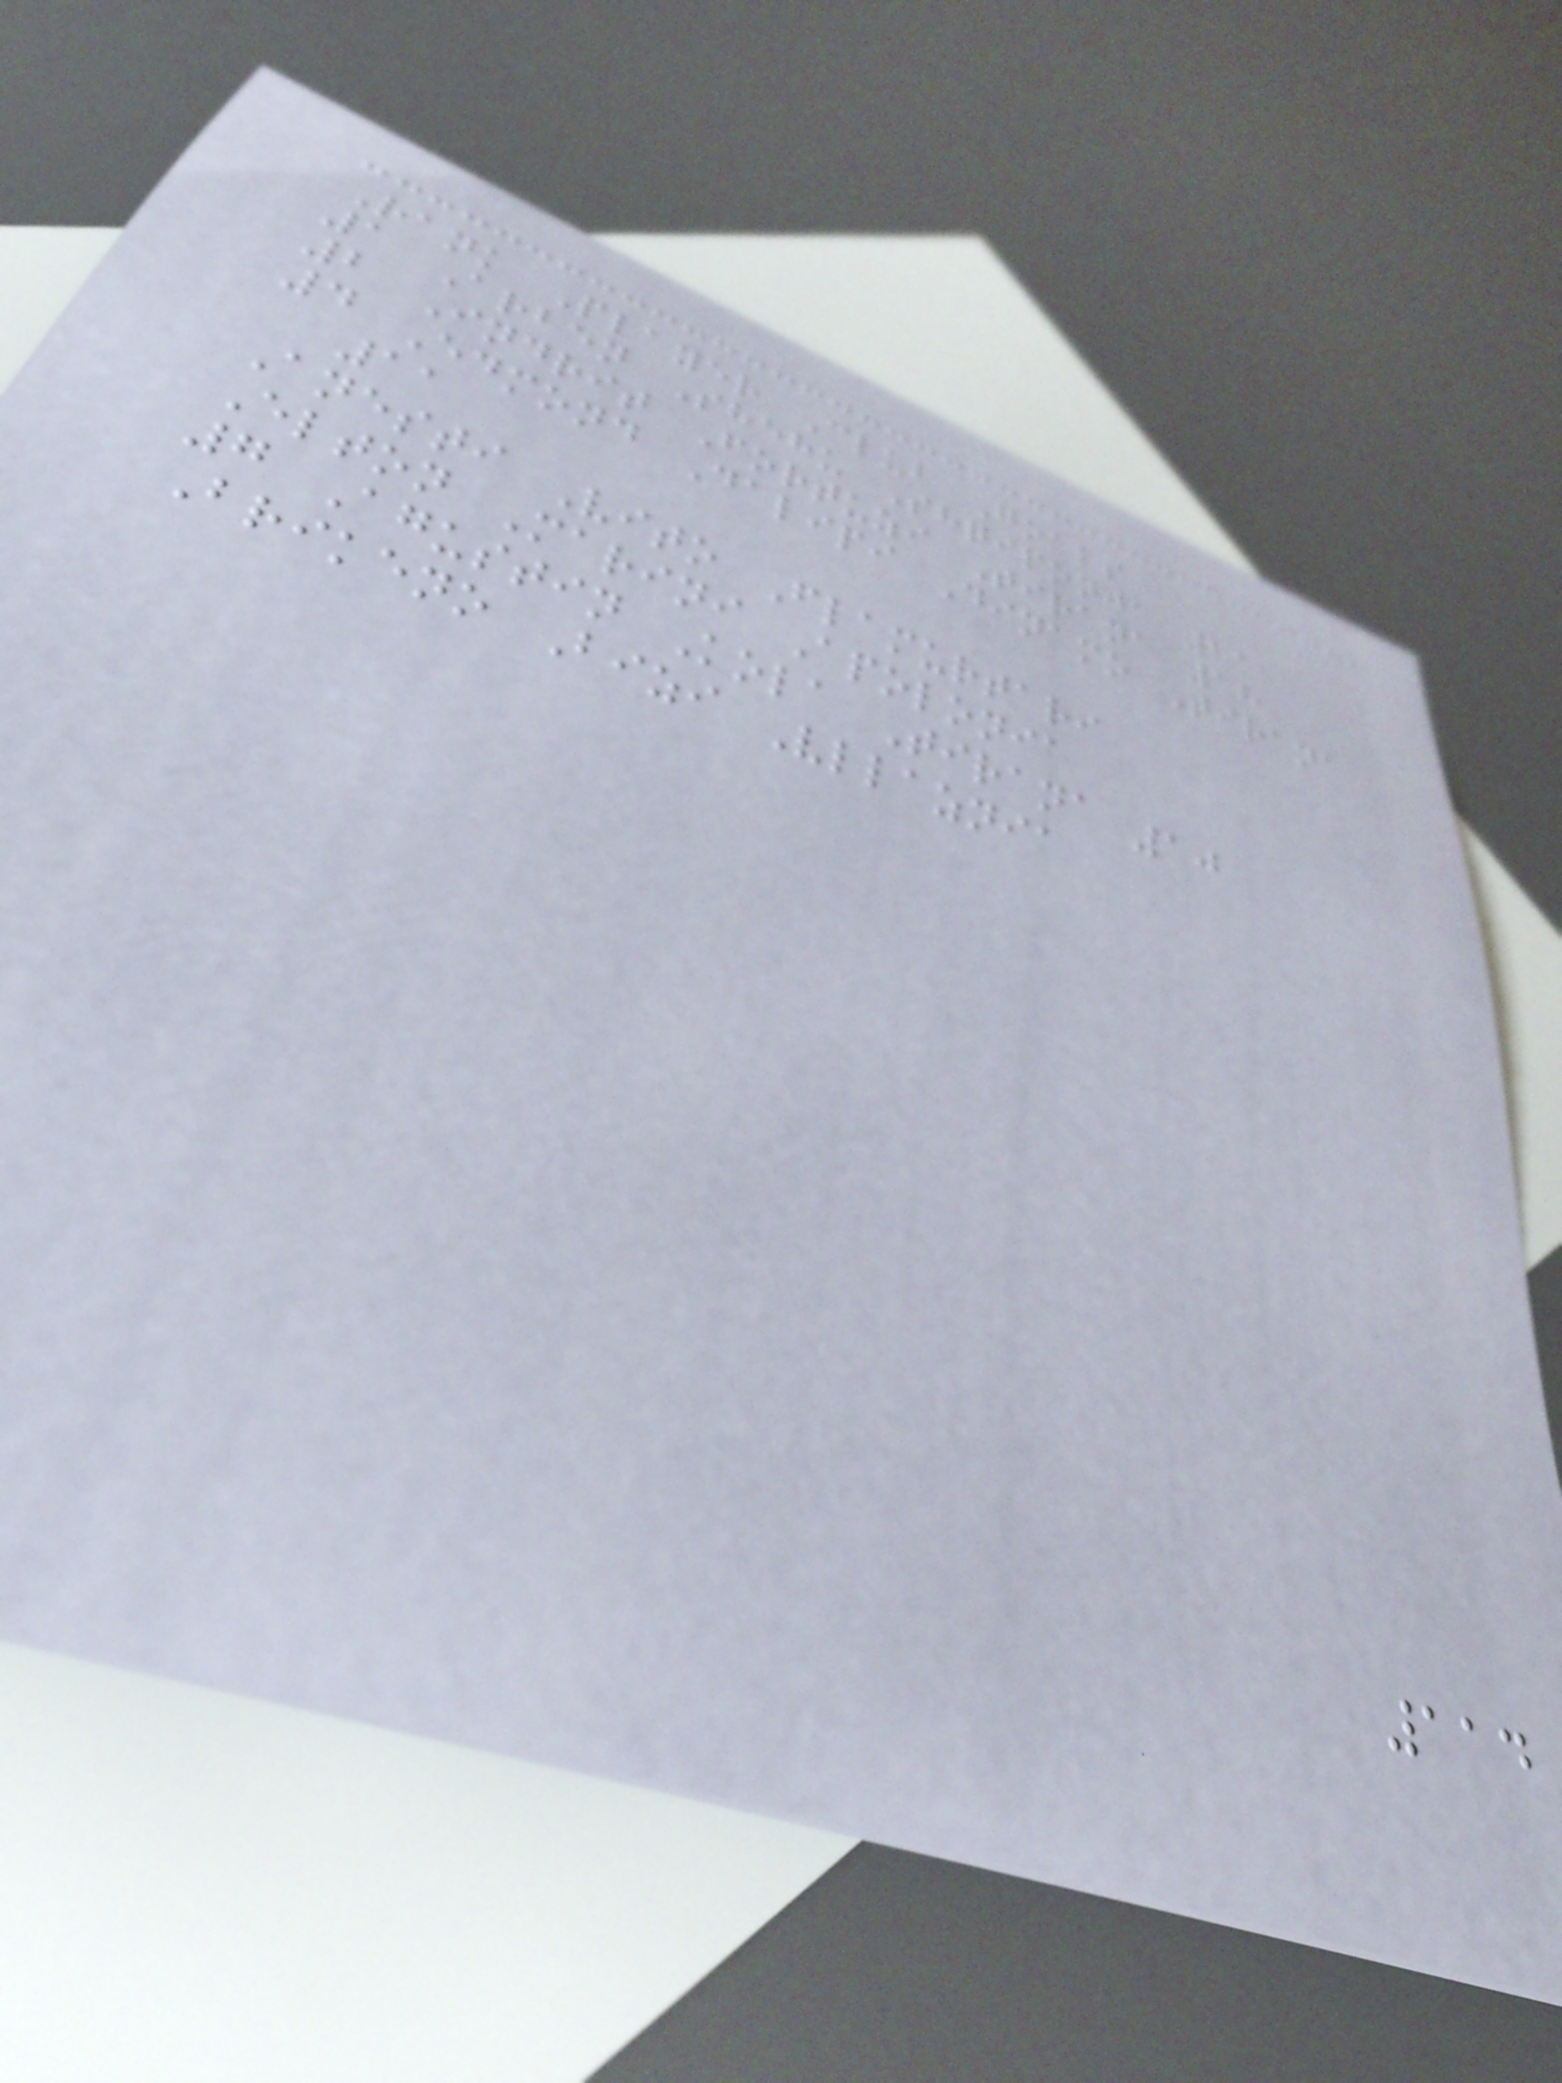Rank Player Club Goals
1 Arben Shehu Shqiponja 21
2 Indrit Fortuzi Tirana 18
4 Edmond Dalipi Dinamo Tirana
11
Anesti Vito Flamurtari
Elton Marini Apolonia
7 Agustin Kola Tirana 10
Brikeno Bizi Vllaznia
114
